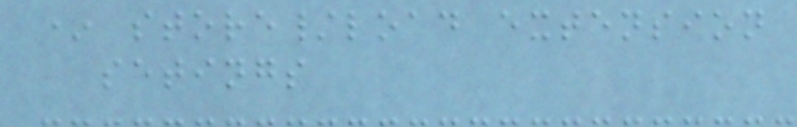* store/load extension
setings
